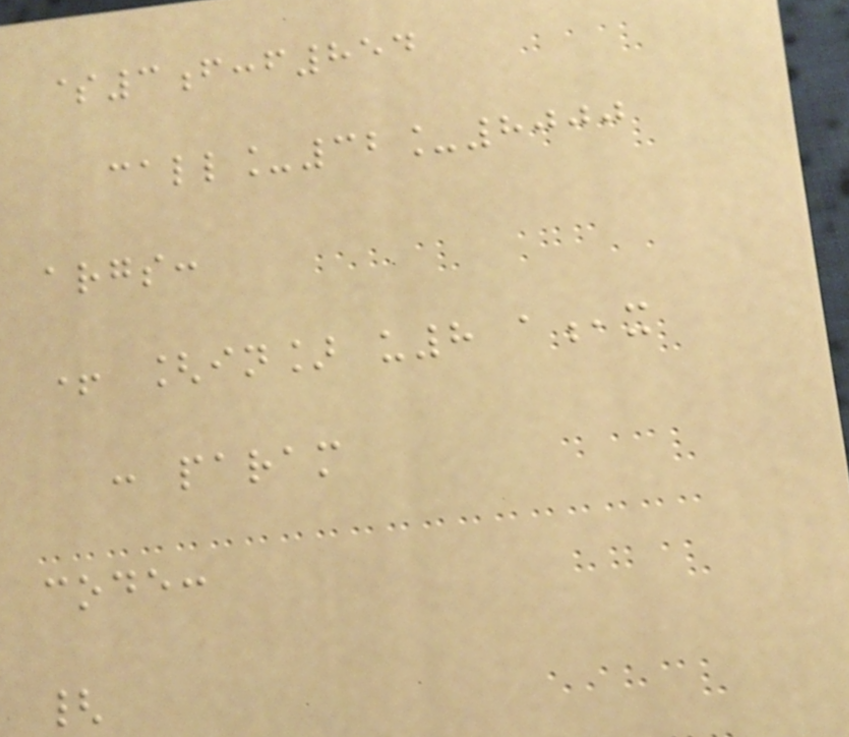$3f:f854
call_32_8000
args:
+ [in] u8 a,x
: param
code:
{
